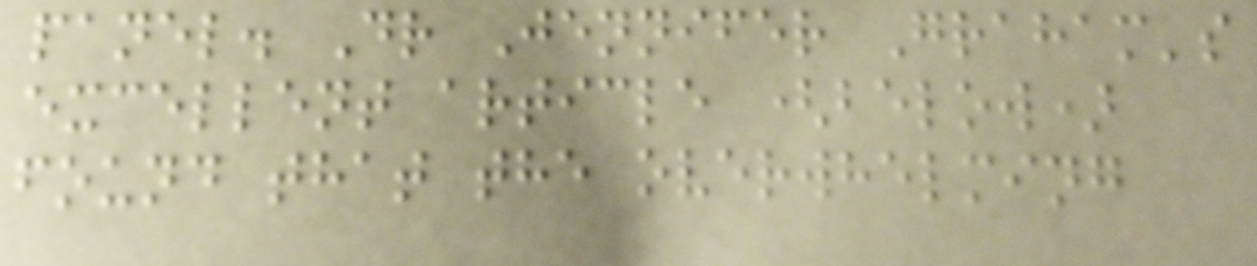panel. Dr Jennifer Graham's
excellent article (below)
found that the overwhelming
